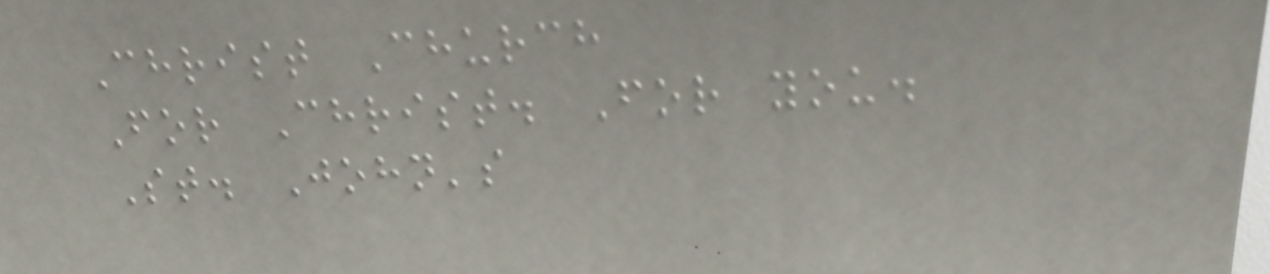Christ Church
For Christ. For you.
St. John's
